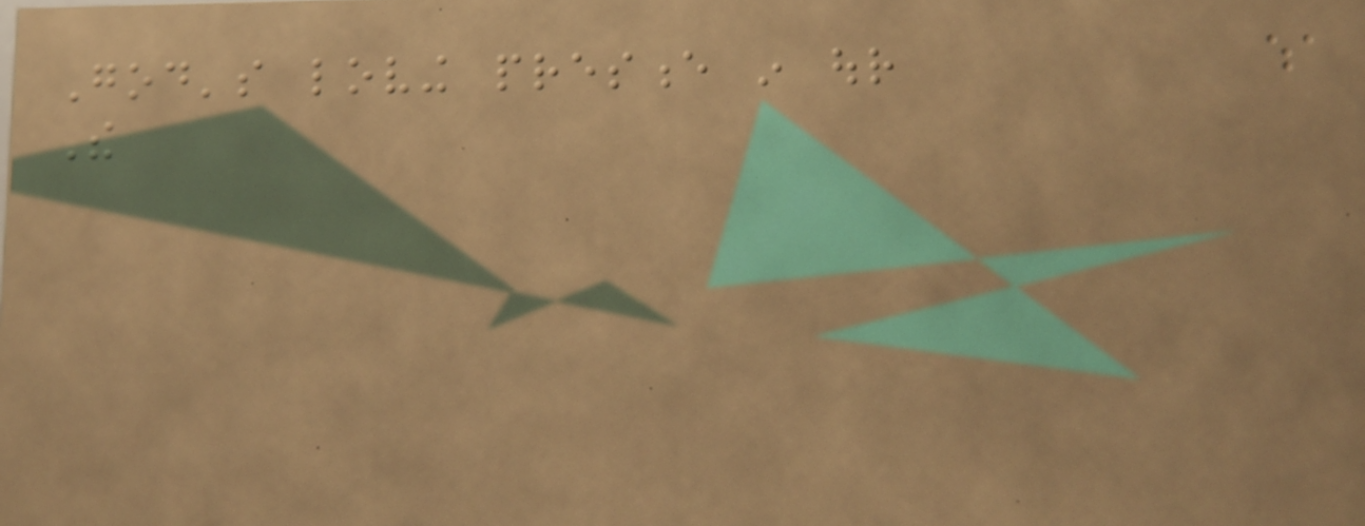God's loving presence in our
The
